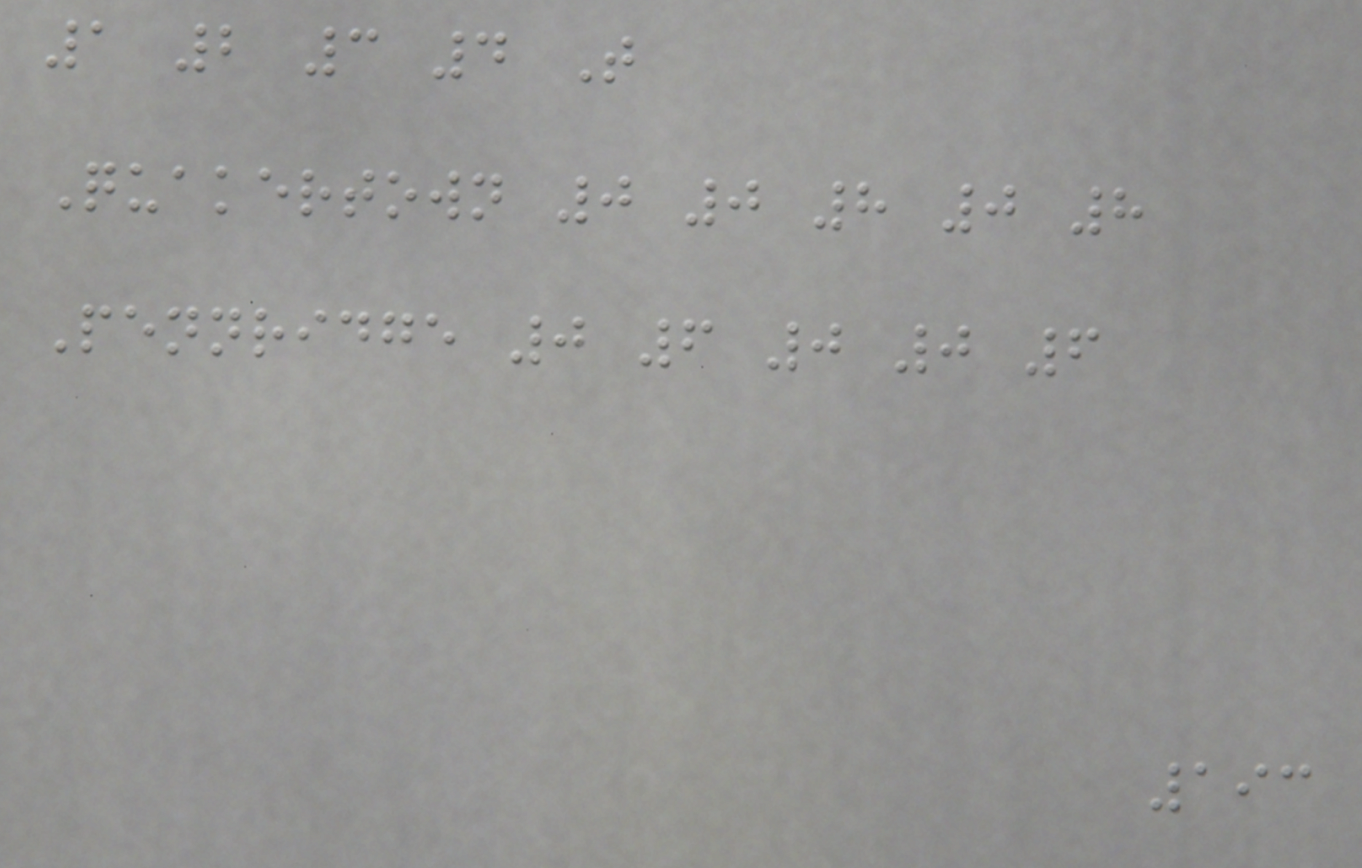1 2 3 4 T
Quakertown 0 0 8 0 8
Pennridge 0 6 0 0 6
193
